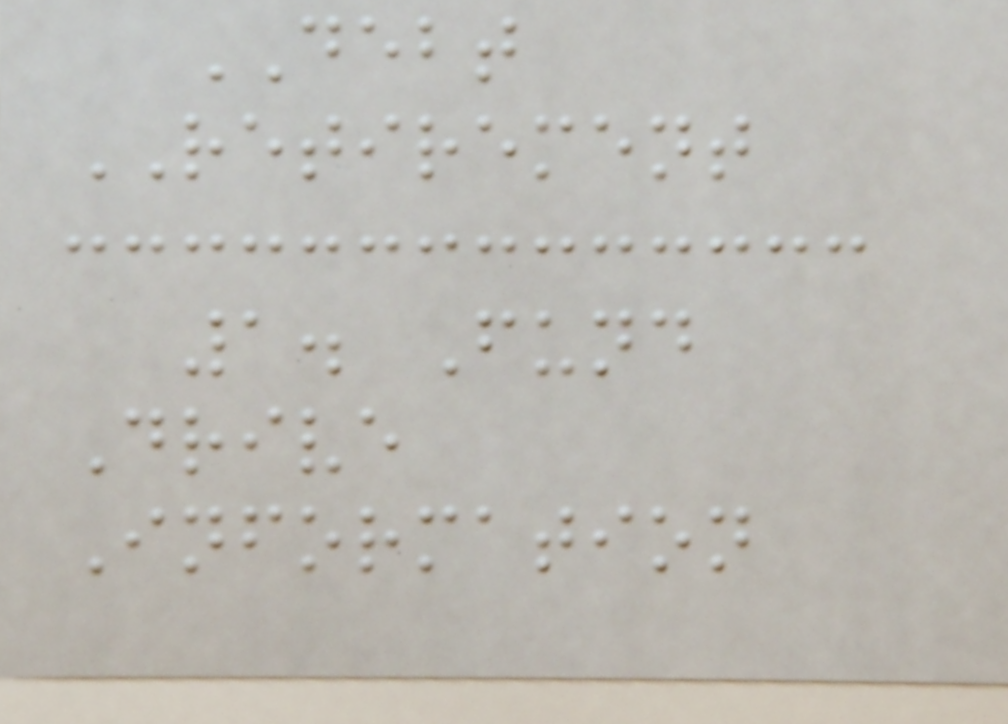DEBT
RETIREMENT
1. Fund
Drive
Information
